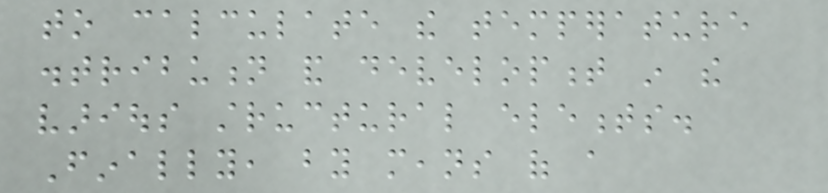to calculate the temperature
distribution and development in the
various structural elements.
Finally, by means of a
